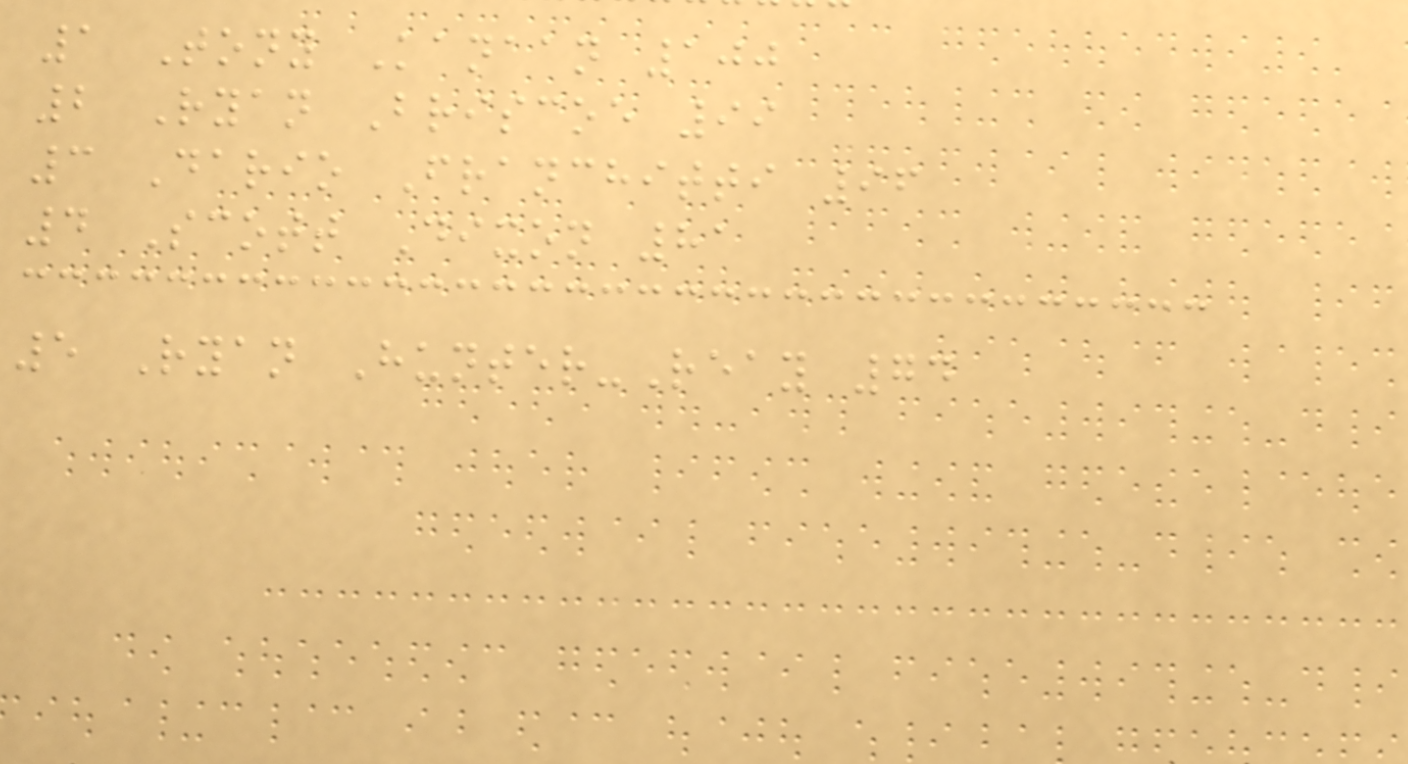1 Tony Kanaan 100
2 Ryan Briscoe 99
3 Dario Franchitti 96
4 Scott Dixon 81
5 Ryan Hunter-Reay 74
